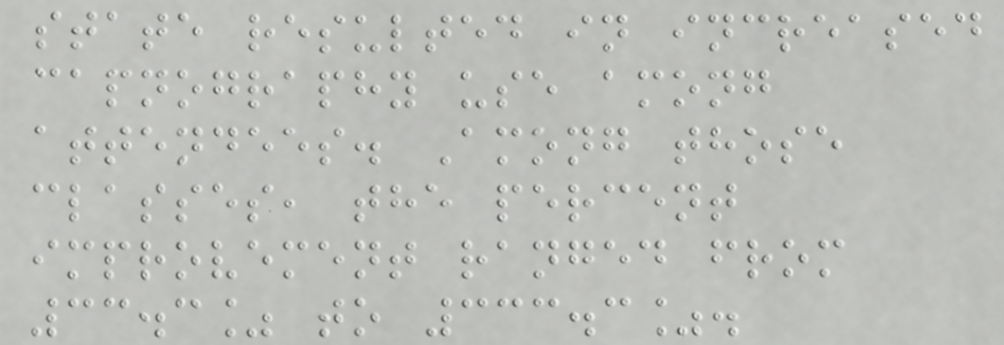state resulted in increased
capnography use among
attendees. Among those
classes, the percent
improvement ranged from
33.3% to 333.3%.
